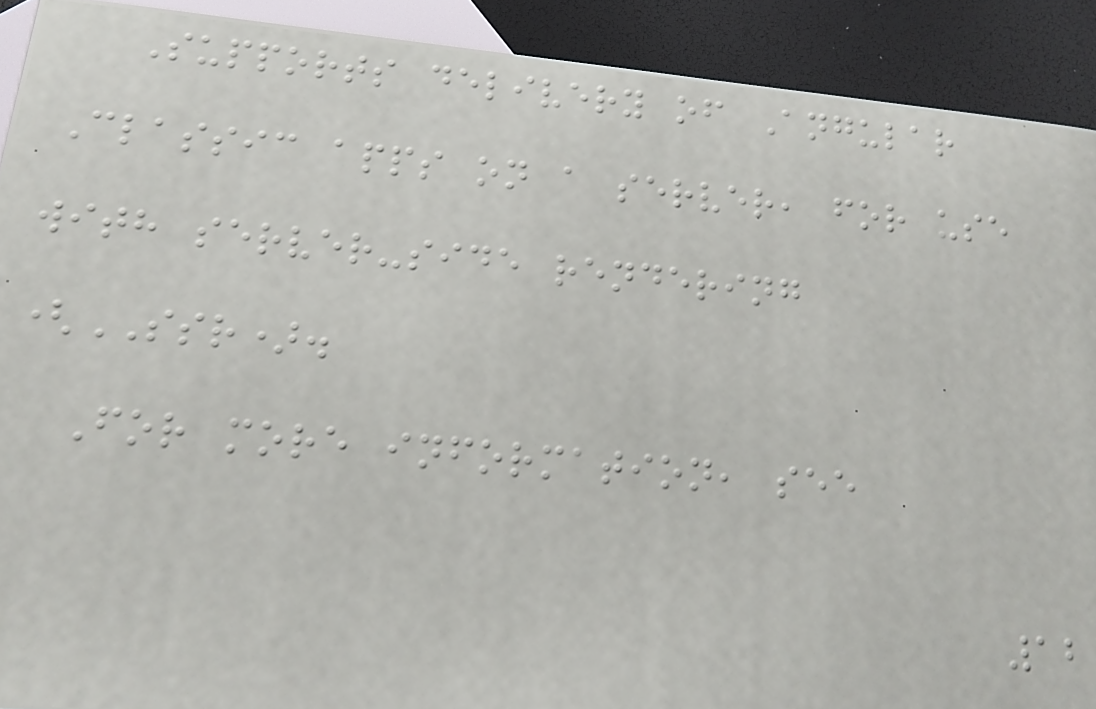Supports delivery of Angular
Classic apps on a server, for use
with server-side rendering
(SSR).
For more information, see
12
